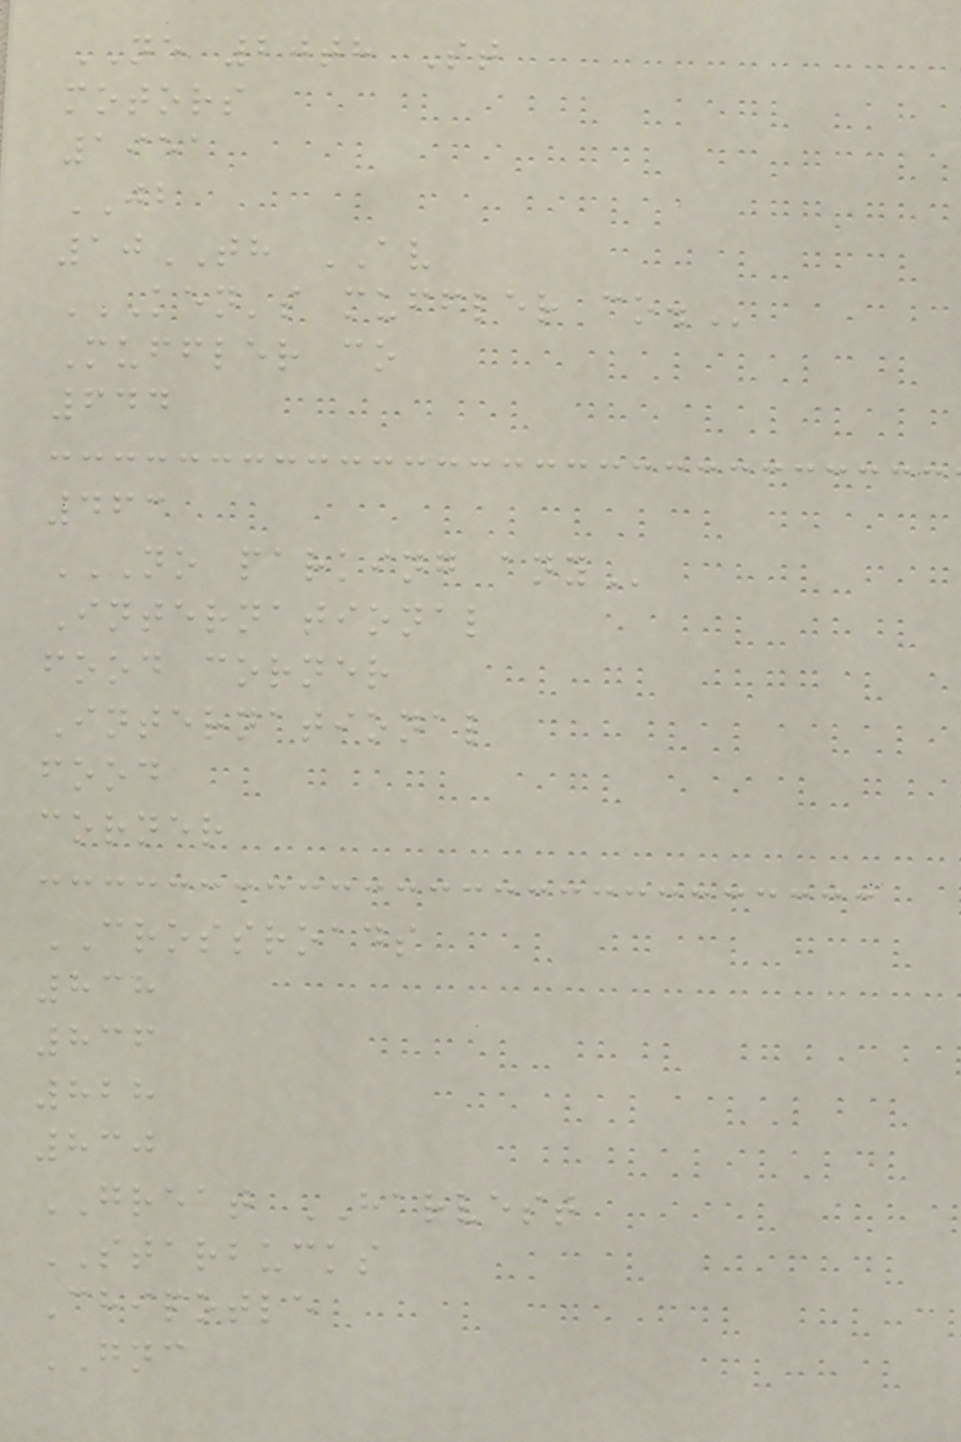NE 20th St
motors
1951
JB
10TH AV
KEN'S MUFFLER CO.
Muffler co
644
463
NO PARKING ANY
International
food corner
International
food
corner
CROSSROADS
838
836
828
830
GREAT HARVEST
STARBUCKS
Chipotle
GNC
